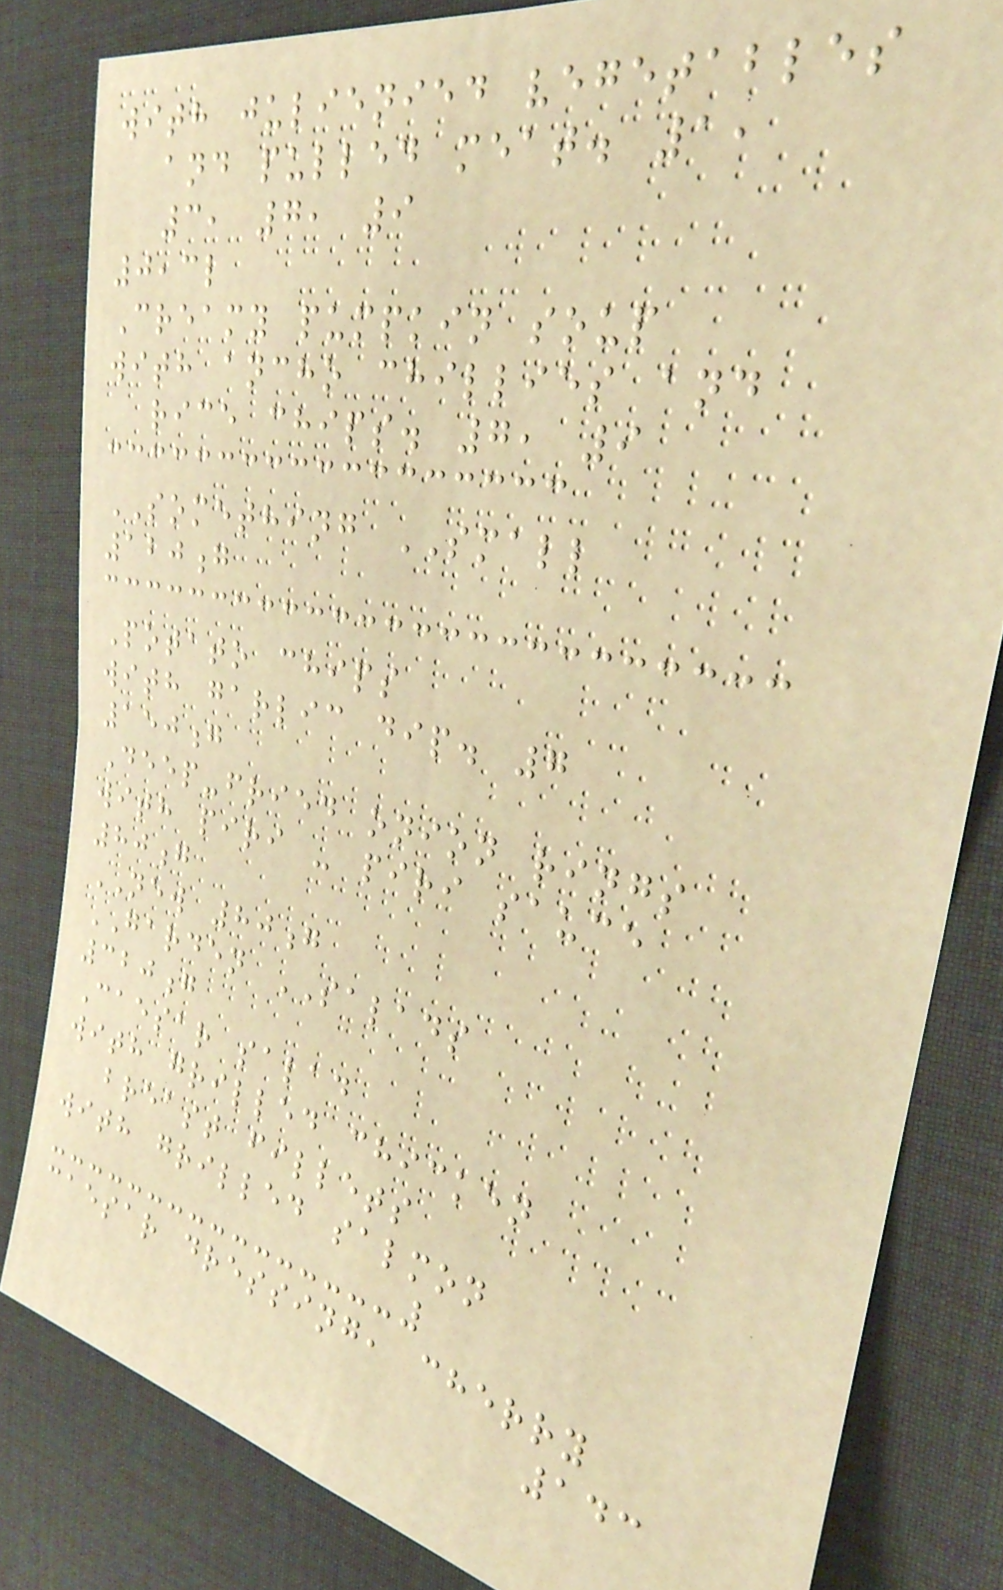with julienied vegetables
and pulled meat. 1,
3, 7, 9
0,3l
Creamy pumpkin soup
with ancho chillies and
rice chips. 7, 9
SOMETHING SMALL
120g
Potato chips
with garlic dip. 7
150g
Deep-fried onion rings
with piri - piri sauce
80g
NEW 80g
GARDEN SALADS
320g
Caesar salad
with grilled chicken
breast fillets
with grilled salmon
caesar dressing, cherry
143
